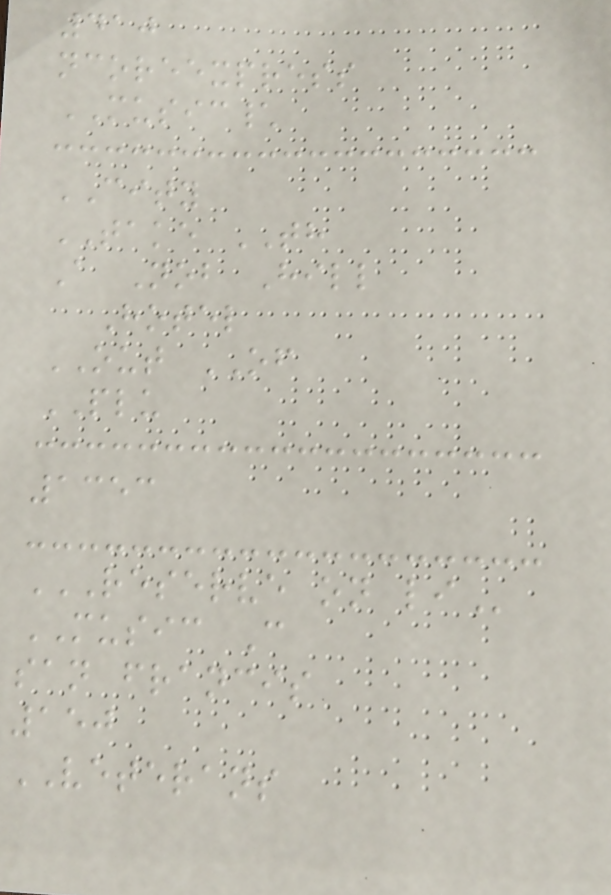410
ncoreexpress
MUSIC\
CITY
TAKE TH
A Nob Hill
Hotel
OUT OF
PLU
1353
RESERVE ON LI
MUSIC C
san francis
150
VETERANS
